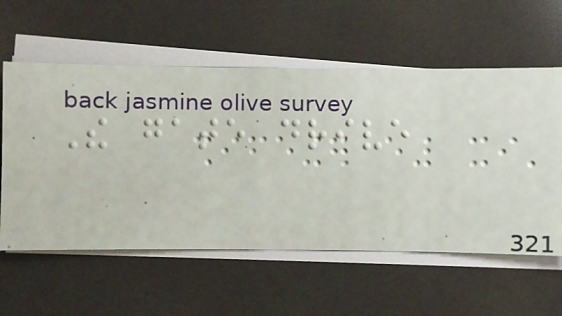The gate drive
